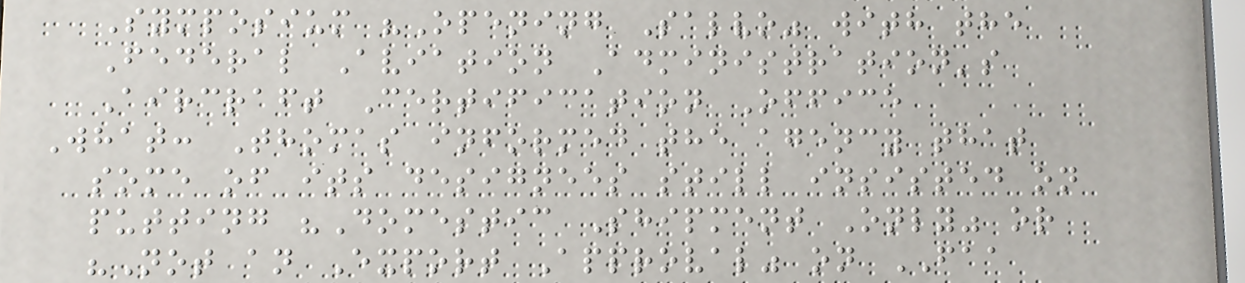Symposium "Opening Salvo" with the
Federal Aviation Administration's
Aircraft Certification Office
What: Thomas informed the agency that
some of its designees still insisted on
putting "Domestic Shipment Only" or
"Not an Export Approval" on FAA
